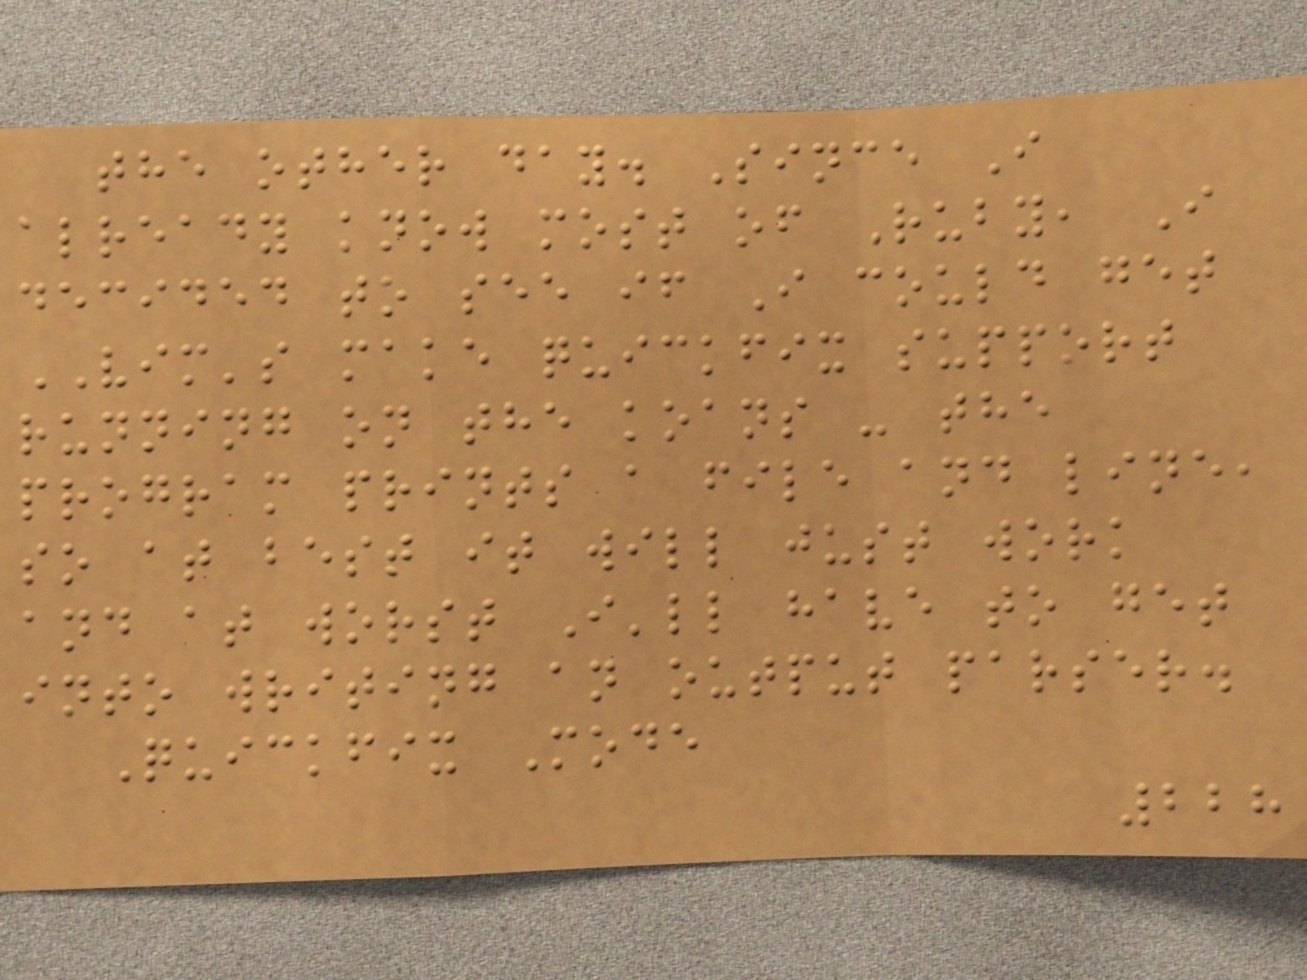the other day. Since I
already know most of Ruby, I
decided to see if I could get
VIM's make quickfix support
running on the koans - the
program prints a file and line,
so at best it will just work
and at worst I'll have to get
into writing an output parser.
Quickfix Mode
228
